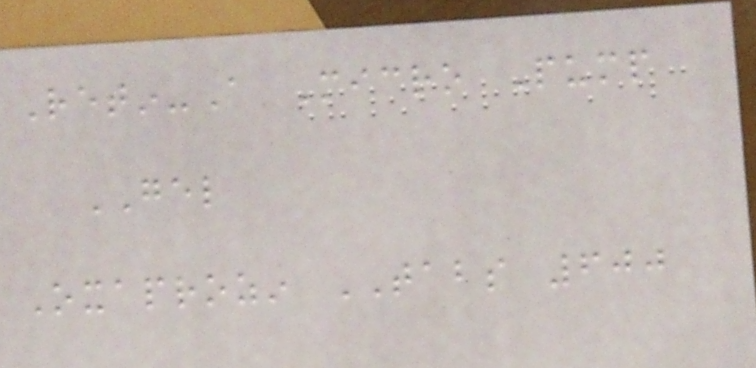Retin-A Micro Pump
GEL
Oxaprozin TABS 600
